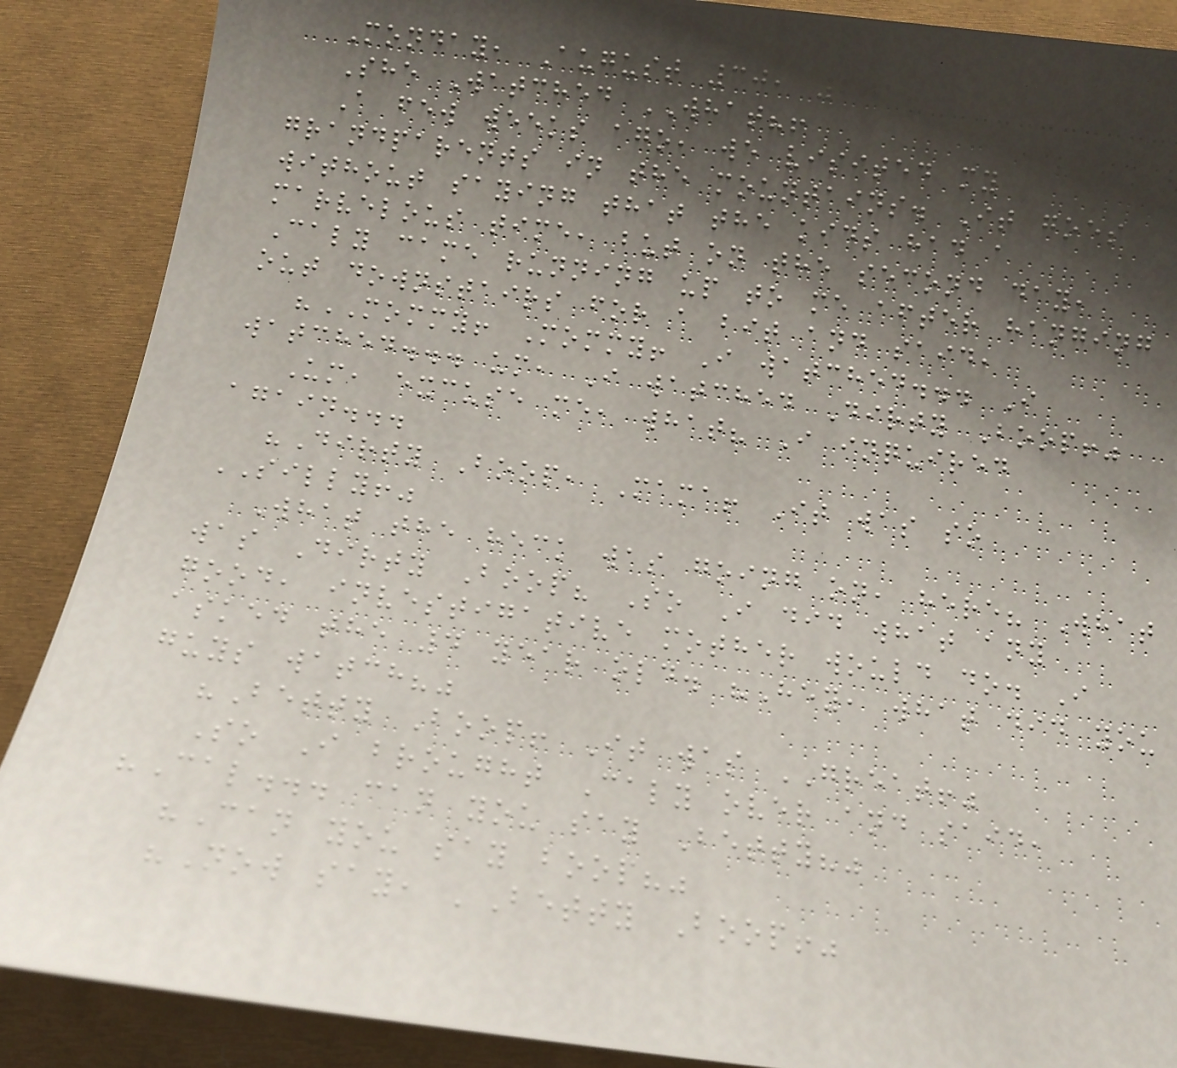Monday, August 30, 2010
She Watched WHAT?!
A few weeks ago, we visited my
grandparents in the mountains. It goes
without saying that the kids had a
marvelous time, but on the second day,
Caly came running up to me after hanging
out downstairs for a bit and said,
"MOMMY! Mommy! I watched... I
watched... um, I watched Dirty Boop!"
Um, excuse me, what? I inquired
again...
"Dirty Boop, Mama! It was so
SILLY!"
What the heck was going on, here? What
was Dirty Boop? So I did what any
good, investigative mother would do. I
asked the 4 year old. "Hey, what did you
guys watch?"
"Betty Boop! It was GREAT!"
So I brought Caly over and said,
"Cal... can you say Betty?"
"Can you say boop?"
"Now say, 'Betty Boop!"
